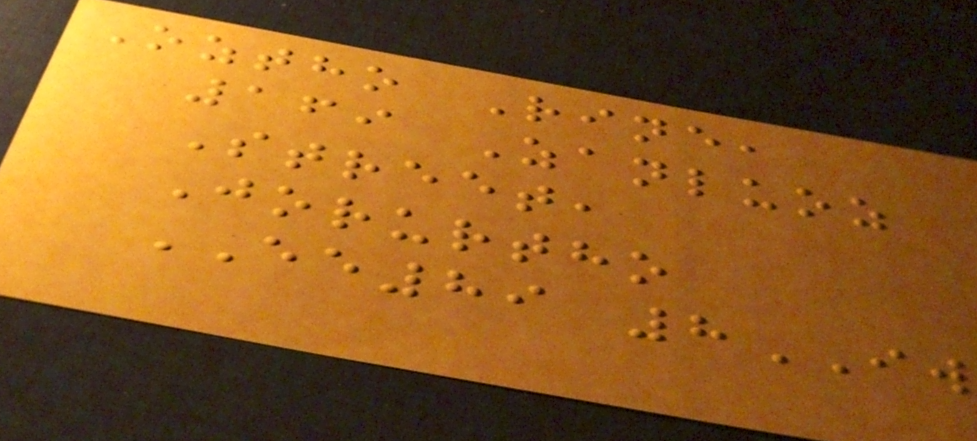Oztho Rine,
169 Zanluoz
Street,
Jorurtho
EE89 8IW
